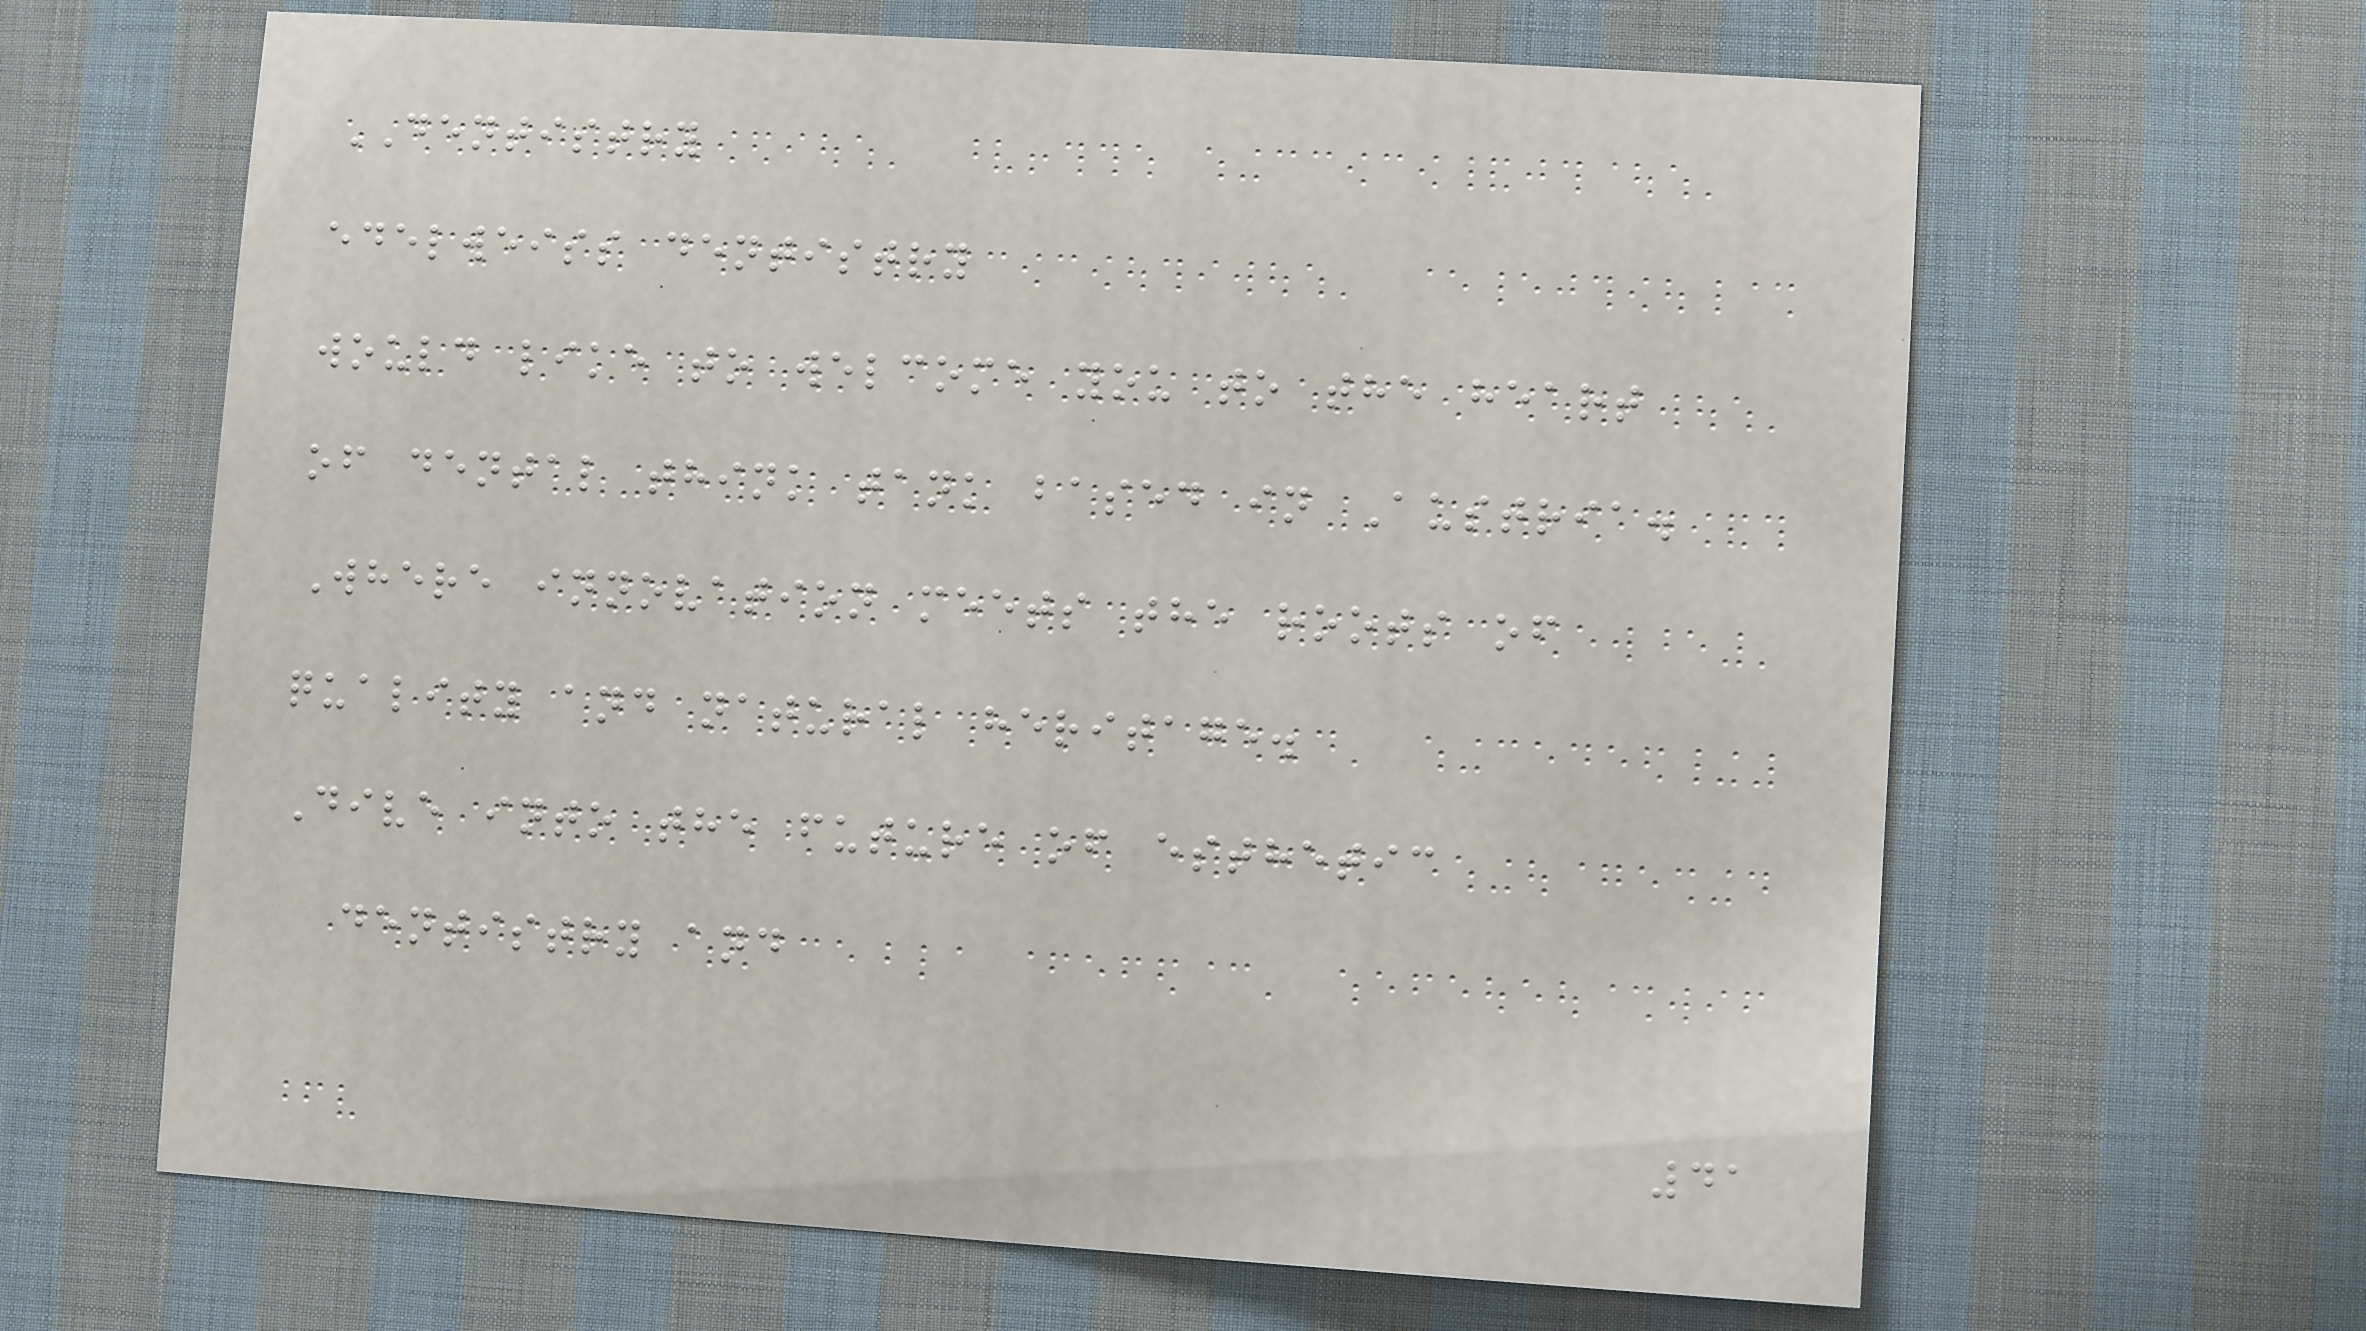DENTISTRY
edelweiss dentistry
would like to welcome you to the heart
of dental think tank based in Austria.
Where innovation meets the roots of
quality and natural heritage.
Dive into the future of esthetic
dentistry and
41
